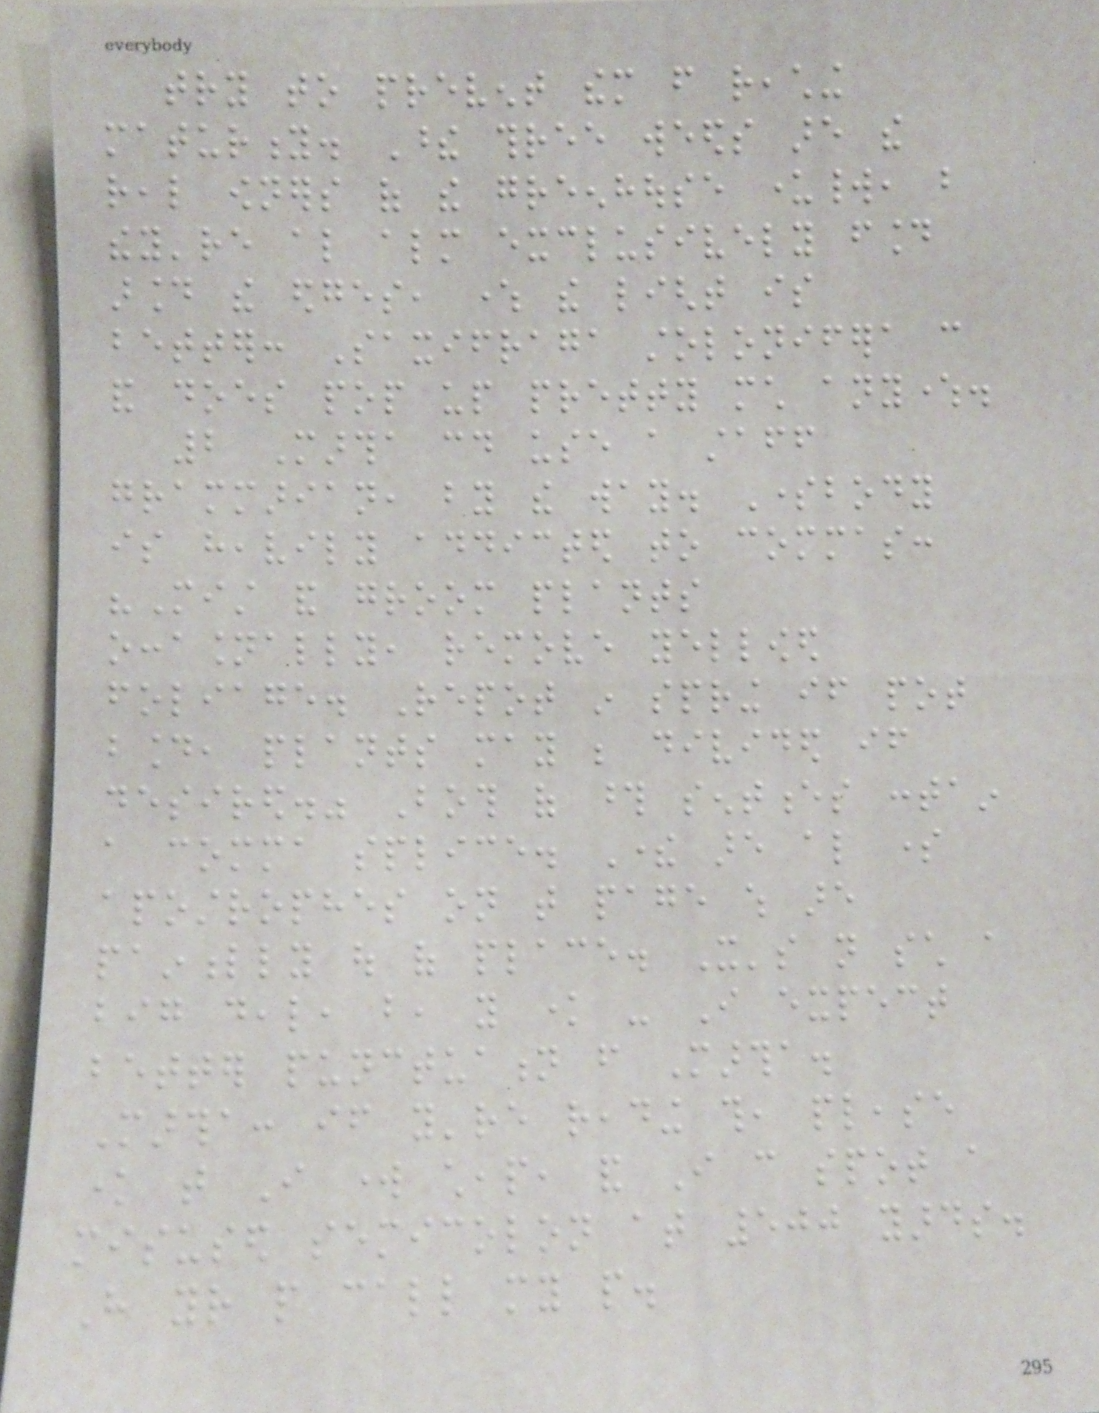try to prevent them from reaching
maturity. These three weeds are the
real owners of the greenhouse underworld, but
they're also almost exclusively found
around the edges, where the light is
better: Saxifraga stolonifera can
and does pop up pretty much anywhere.
2 Martha could use a staff
grammarian, by the way. Somebody
is heavily addicted to commas:
"Mist and groom plants
occasionally, remove yellowed
foliage. Repot in spring if pot
bound, plants may be divided if
desired." Both of those sentences contain
a comma splice. There are also some
apostrophes on that page which are
painfully out of place. It's not such a
big deal, but, you know - I expect
better punctuation from Martha.
Martha: if you're reading this, please
know that I work cheap, and I can spot a
misused semicolon at 500 yards.
Have your people call my people.
